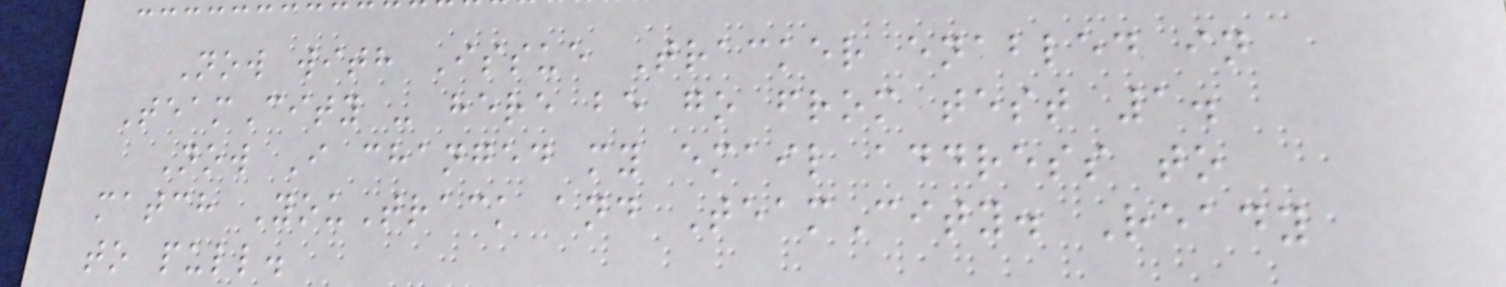Now with Issue Tracker enabled in
TeamCity - here be go from test 1.
Now I changed my email address to
match YouTrack and TeamCity. Ready
to pull.
